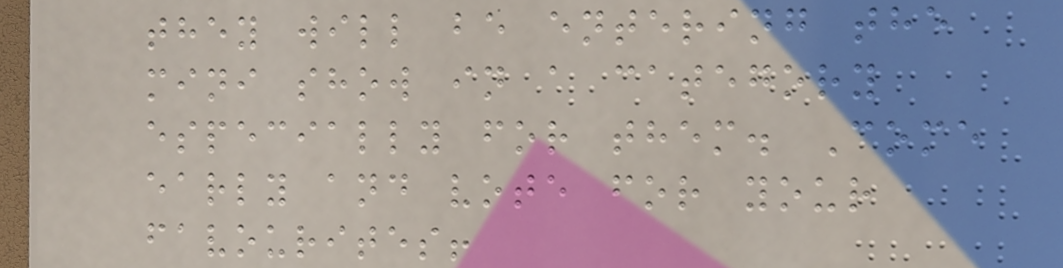they will be entering the
mini show in a category
especially for them. Come
early and vote for your
favourites!
